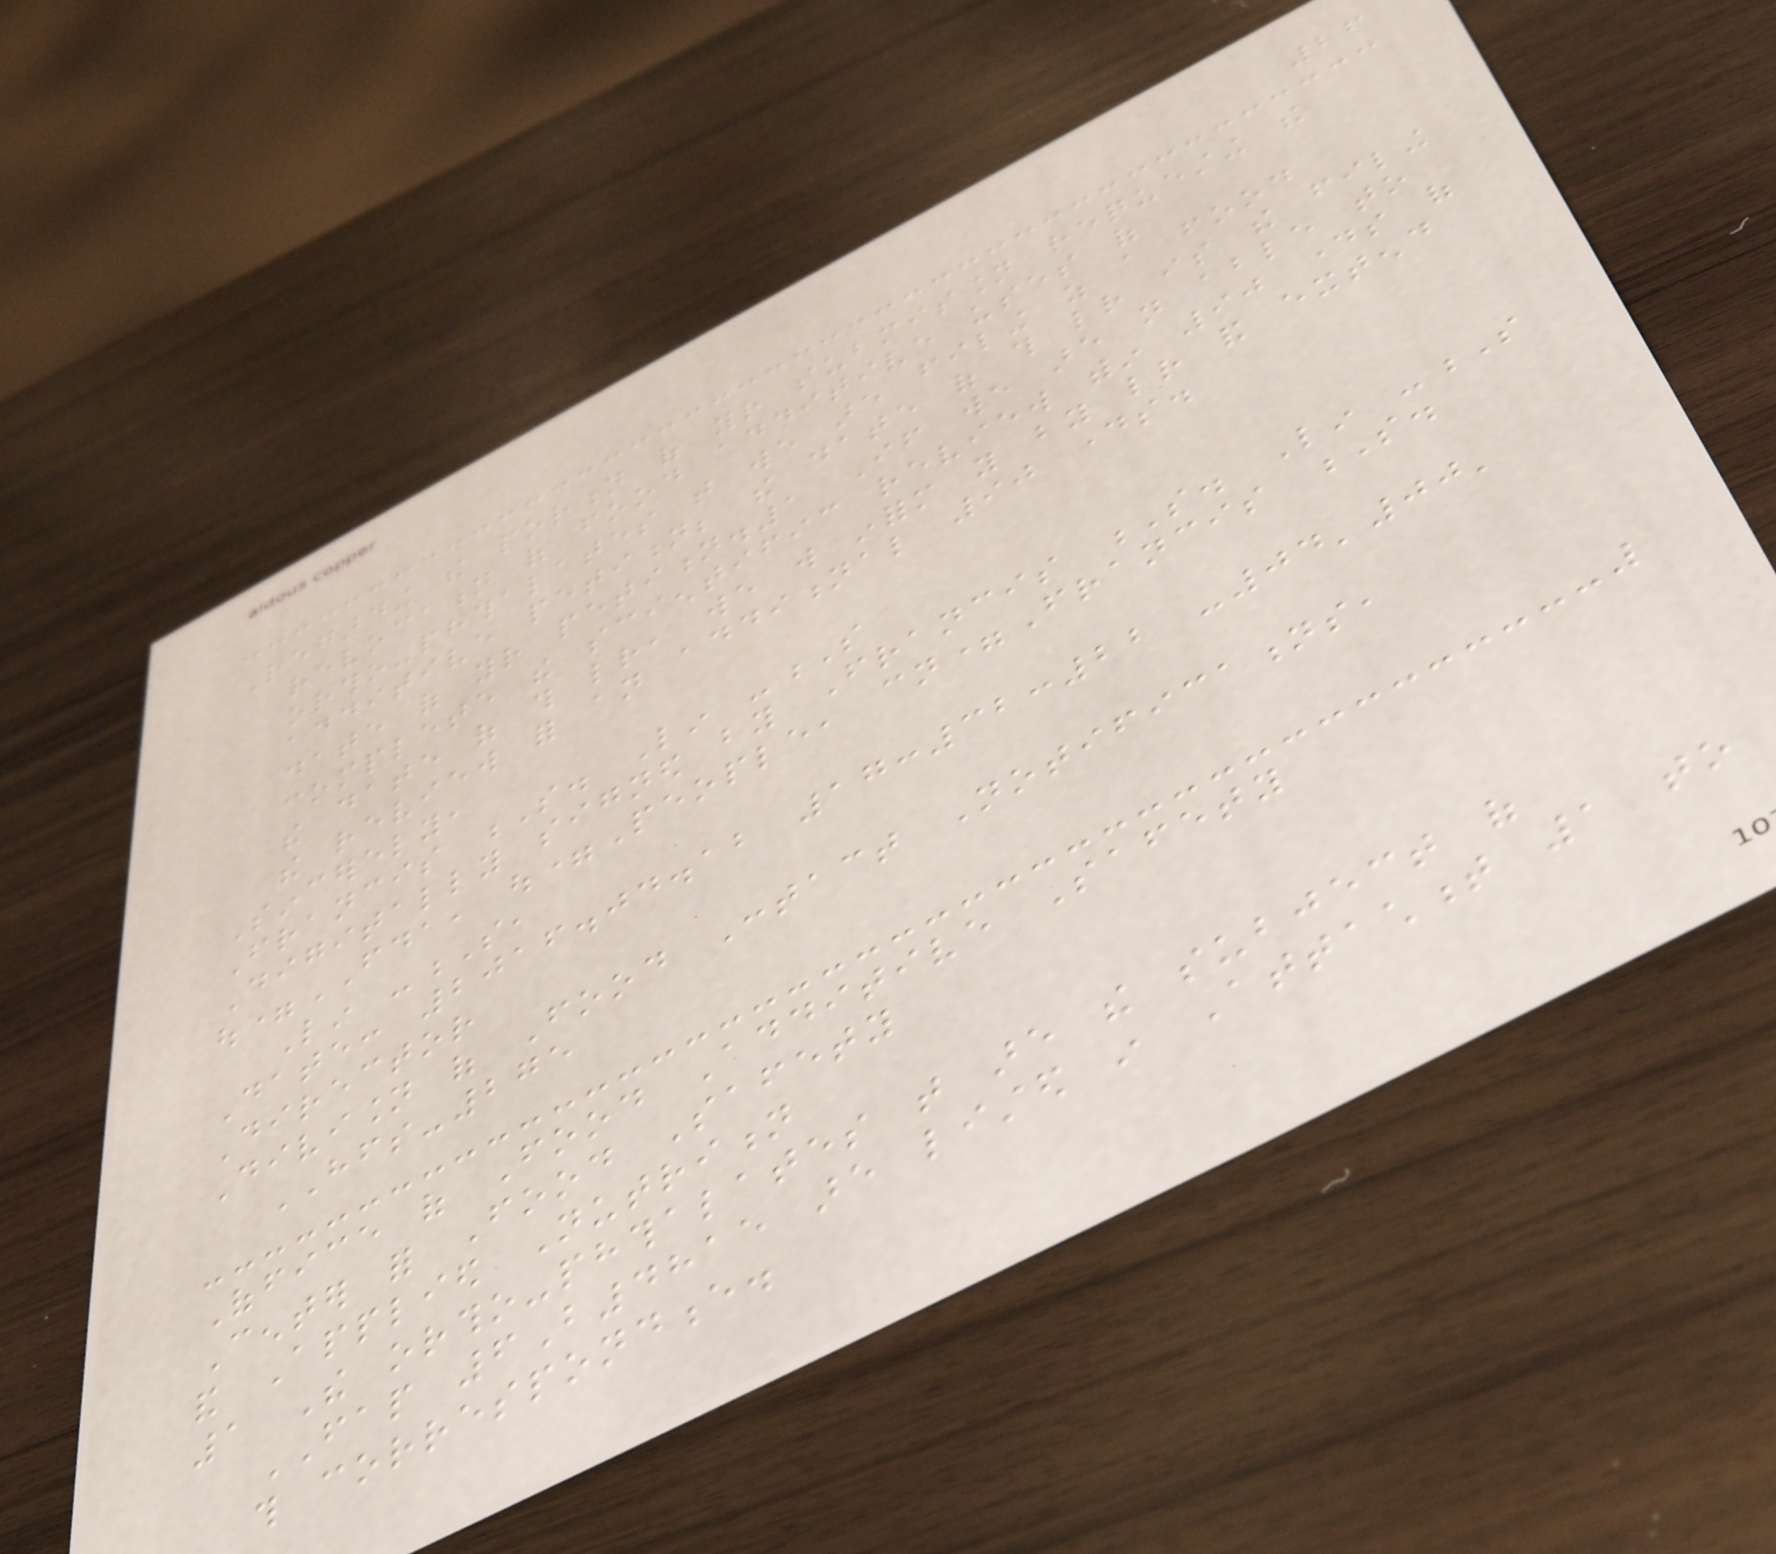26
Regarding the portion of your submission requesting the
revocation of food additive uses of
ortho-phthalates that we are filing as a food
additive petition; the date of this letter is the filing
date of your petition.1 If we are not able to
complete the scientific review within 90 days of
the date of this letter, we will inform you by letter and extend
the review for an additional 90 days.
Sincerely,
Francis S. Lin -S
Digitally signed by Francis S. Lin -S
ou=FDA, ou=People, cn=Francis S.
Lin -S,
Date: 2016.04.12 17:32:22 -04'00'
Director
Division of Food Contact Notifications,
HFS-275
Office of Food Additive Safety
Center for Food Safety
and Applied Nutrition
1 The ortho-phthalates that are the subject of
FAP 6B4815 are listed in Attachment 1 to
this correspondence.
